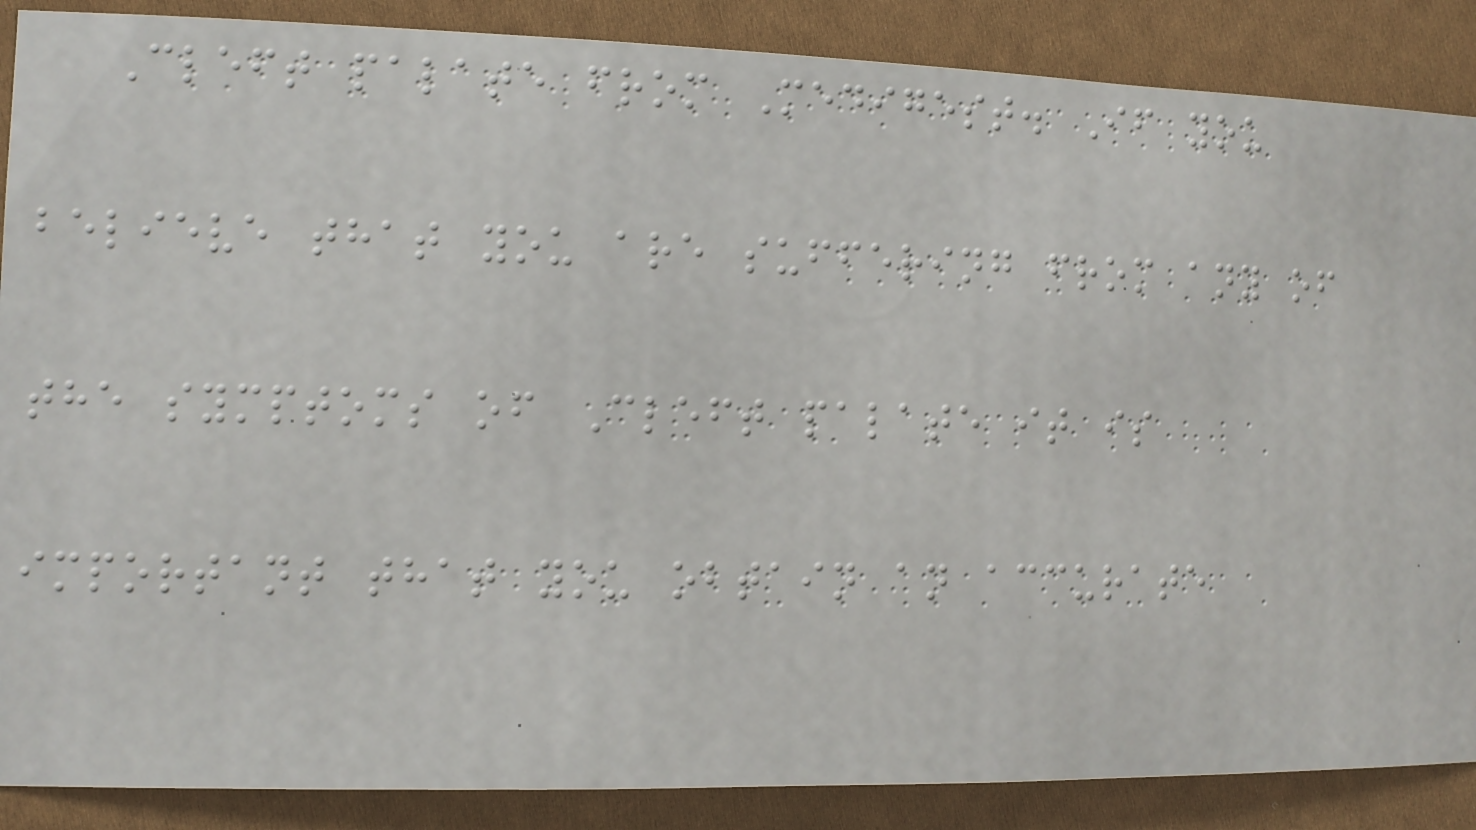Cleft palate from Medigest. If you
believe that you are suffering from any of
the symptoms of Cleft palate it is
important that you obtain an accurate
